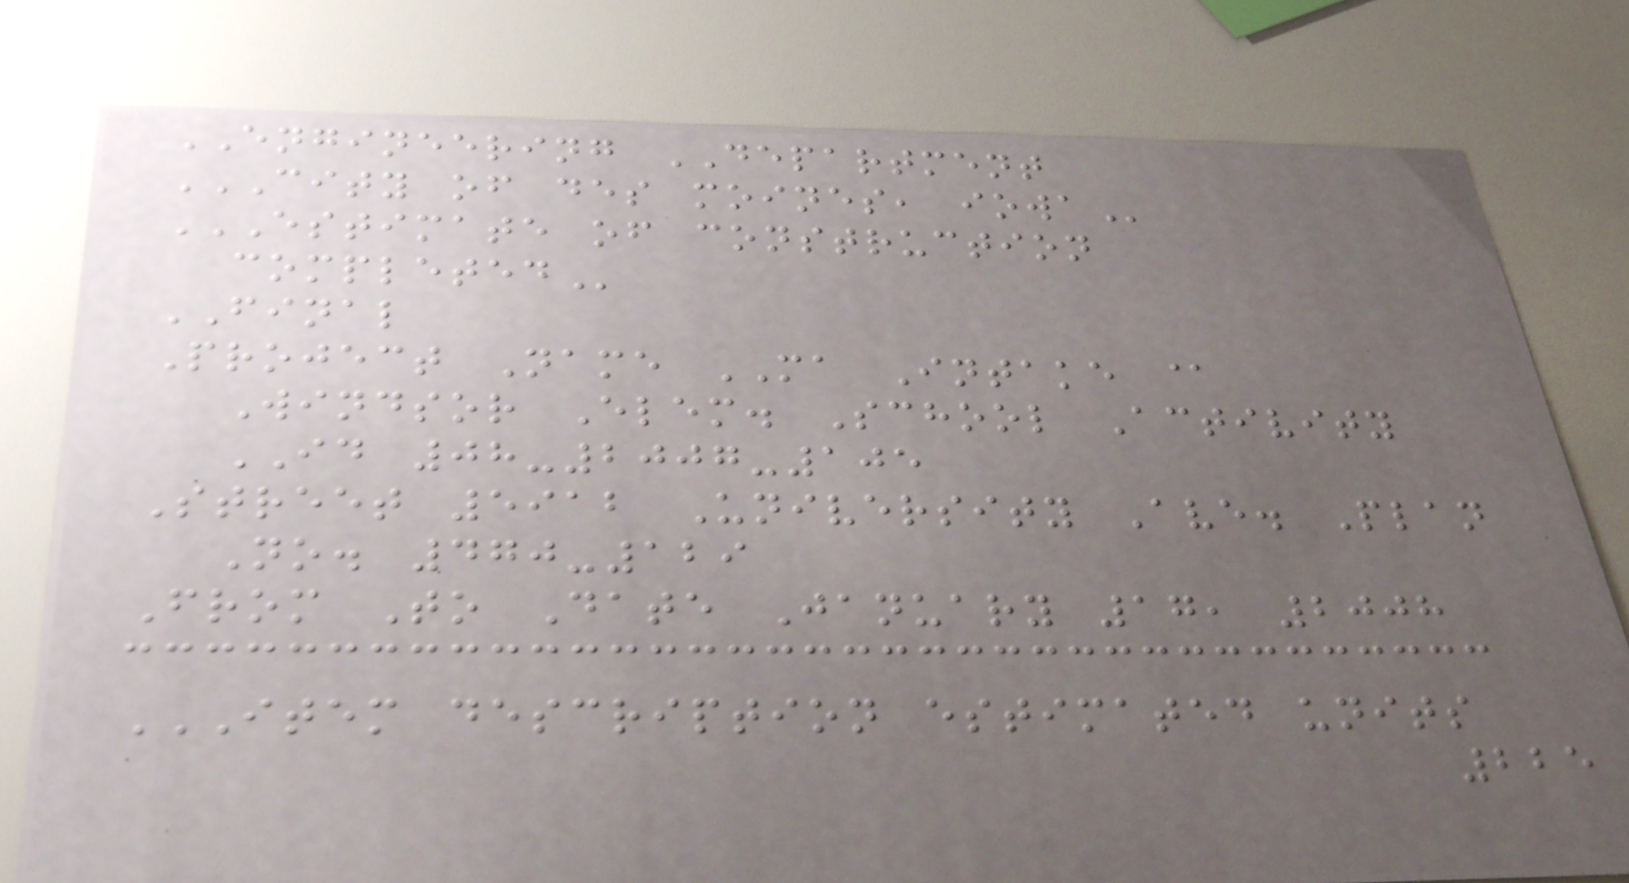ENGINEERING DEPARTMENT
CITY OF DES MOINES, IOWA
ESTIMATE OF CONSTRUCTION
COMPLETED
FINAL
Project Name MA Intake @
Windsor Elem. School Activity
ID 08-2007-105
Street 5912 University Ave. Plan
No. 470-129
From To Date January 17, 2008
ITEM DESCRIPTION ESTIMATED UNITS
225
